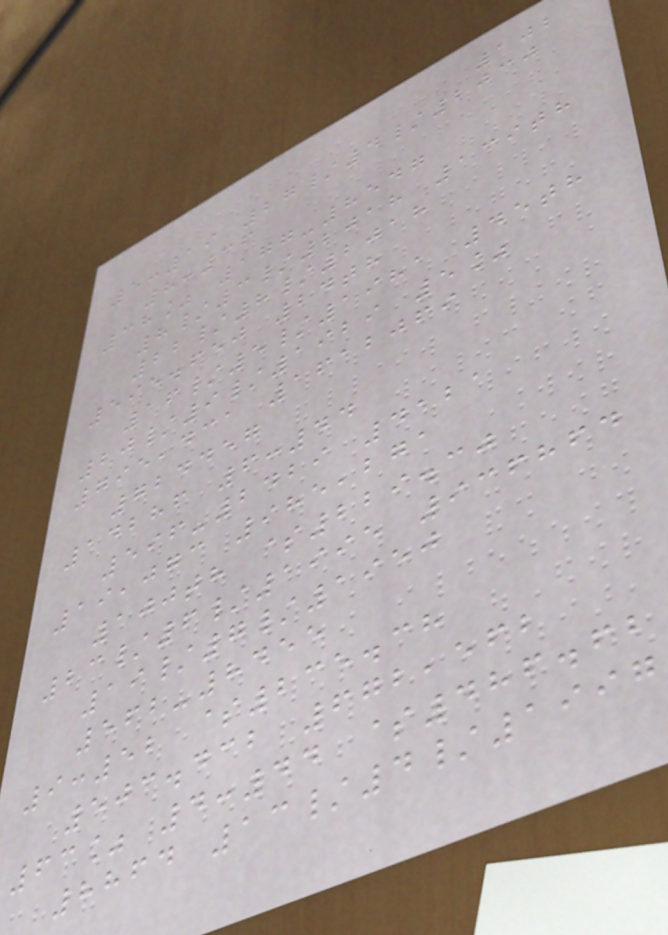102
5:19 27/4/2030
8:36
38% 177-8547
8/3/2018 139th
22/8/2018
595.650 24th
16/5/1981 45th
20/9/1929 5%
795,431 1612069
724457
14286 6:44
596-2429 4121
19,073 985,271
100th $229.30
23/6/1995 936864
19/7/1950
562-8455
9:52 $235.38
503.432 672,562
63% 4:44 $486.62
8864 13/4/1997
